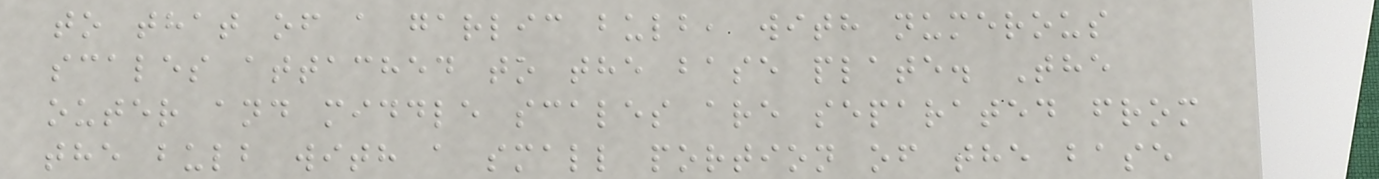to that of a garlic bulb, with numerous
scales attached to the base plate. The
outer and middle scales are separated from
the bulb with a small portion of the base
